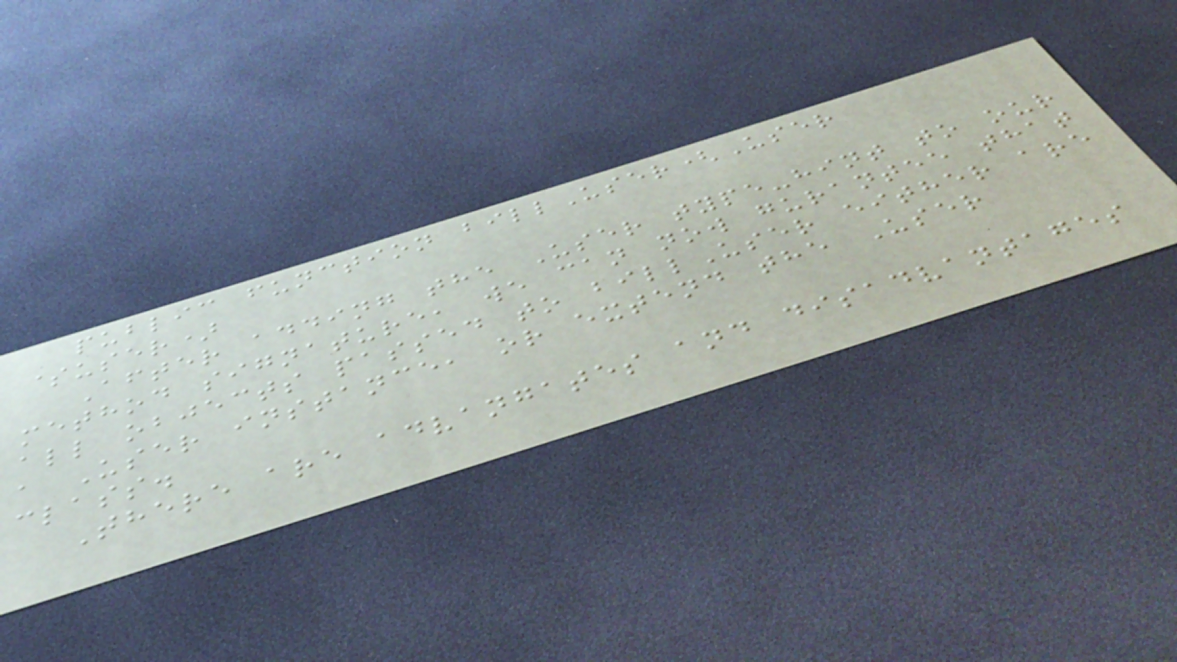public function billUser(User
$user)
After adding the User type-hint to our
method signature, we can now gurantee that
all objects passed to billUser either are
a User instance, or extend the User
class.
There are advangates and disadvantages
